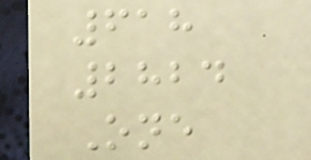618
2824
One
